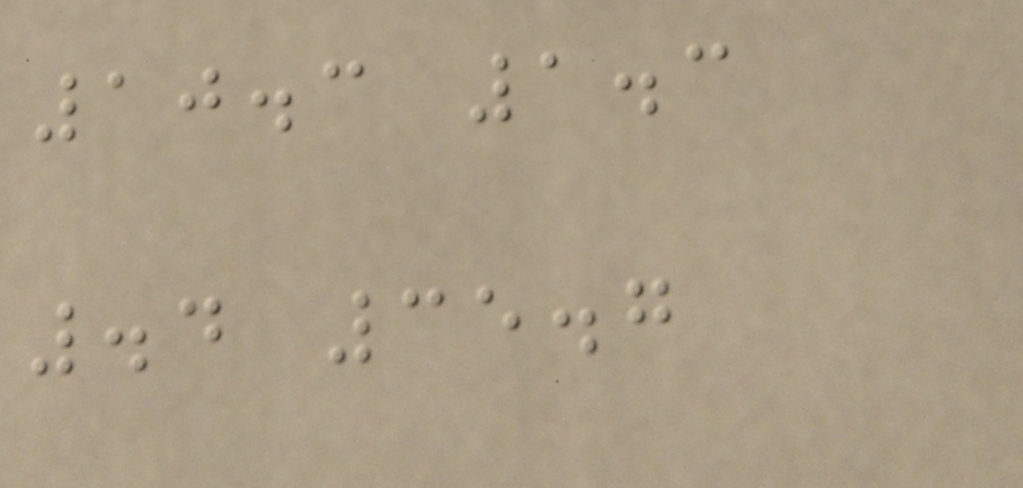10.3 1.3
.4 35.7
